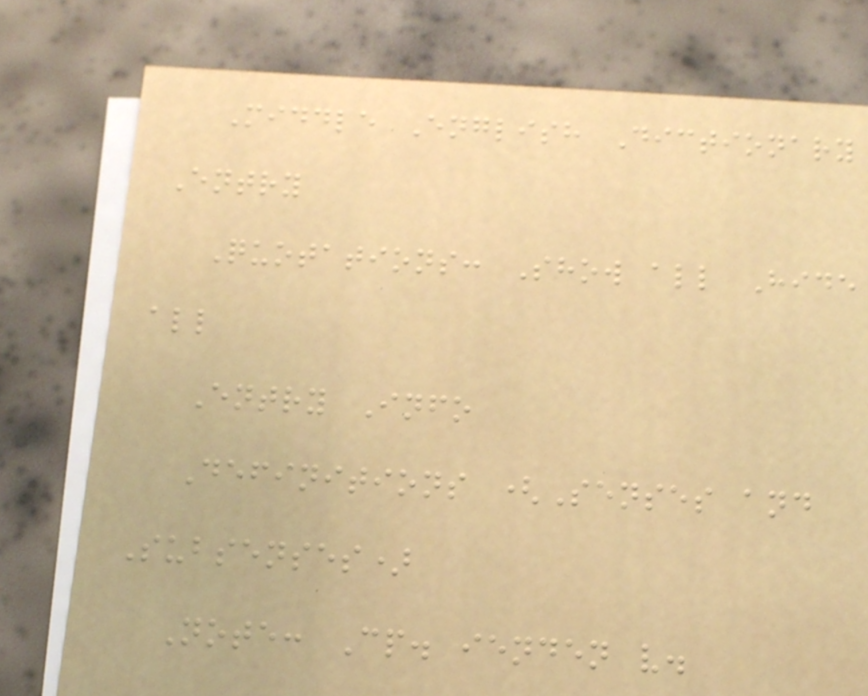Middle English Dictionary
Entry
Quotations: Show all Hide
all
Entry Info
Definitions (Senses and
Subsenses)
Note: Cp. ienden v.
